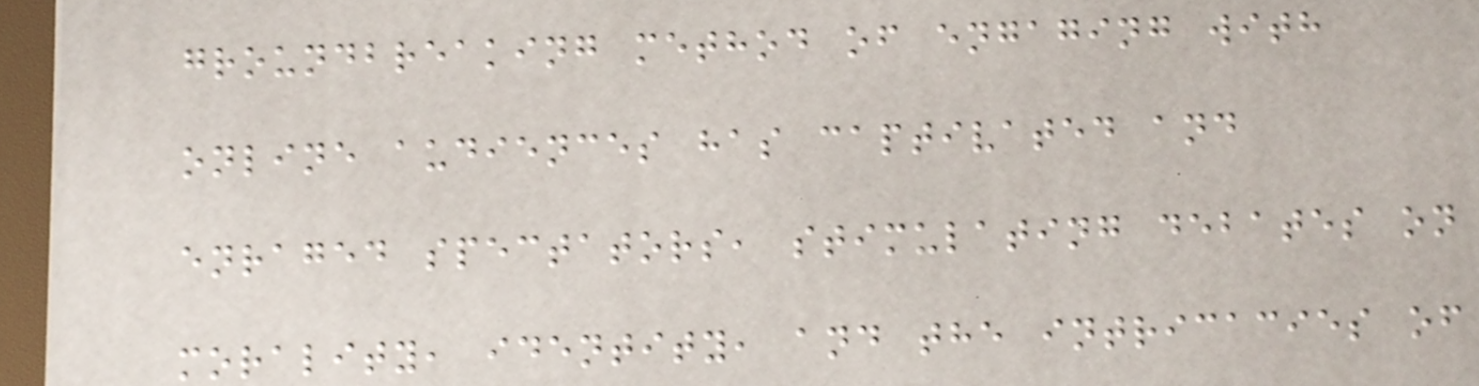groundbreaking method of engaging with
online audiences has captivated and
enraged spectators, stimulating debates on
morality, identity, and the intricacies of
